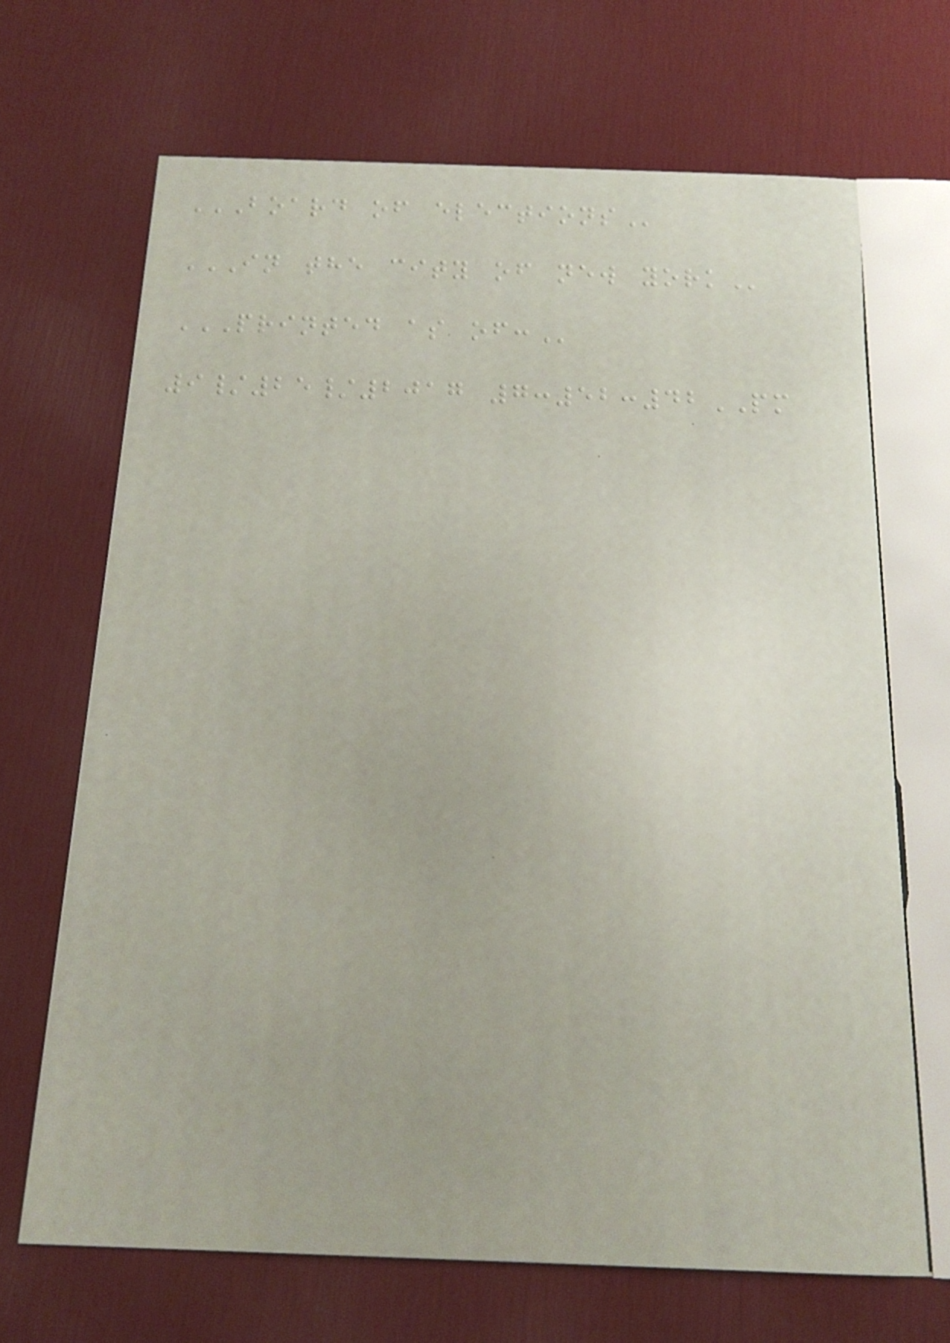BOARD OF ELECTIONS
IN THE CITY OF NEW YORK
PRINTED AS OF:
9/25/2017 7:52:42PM
